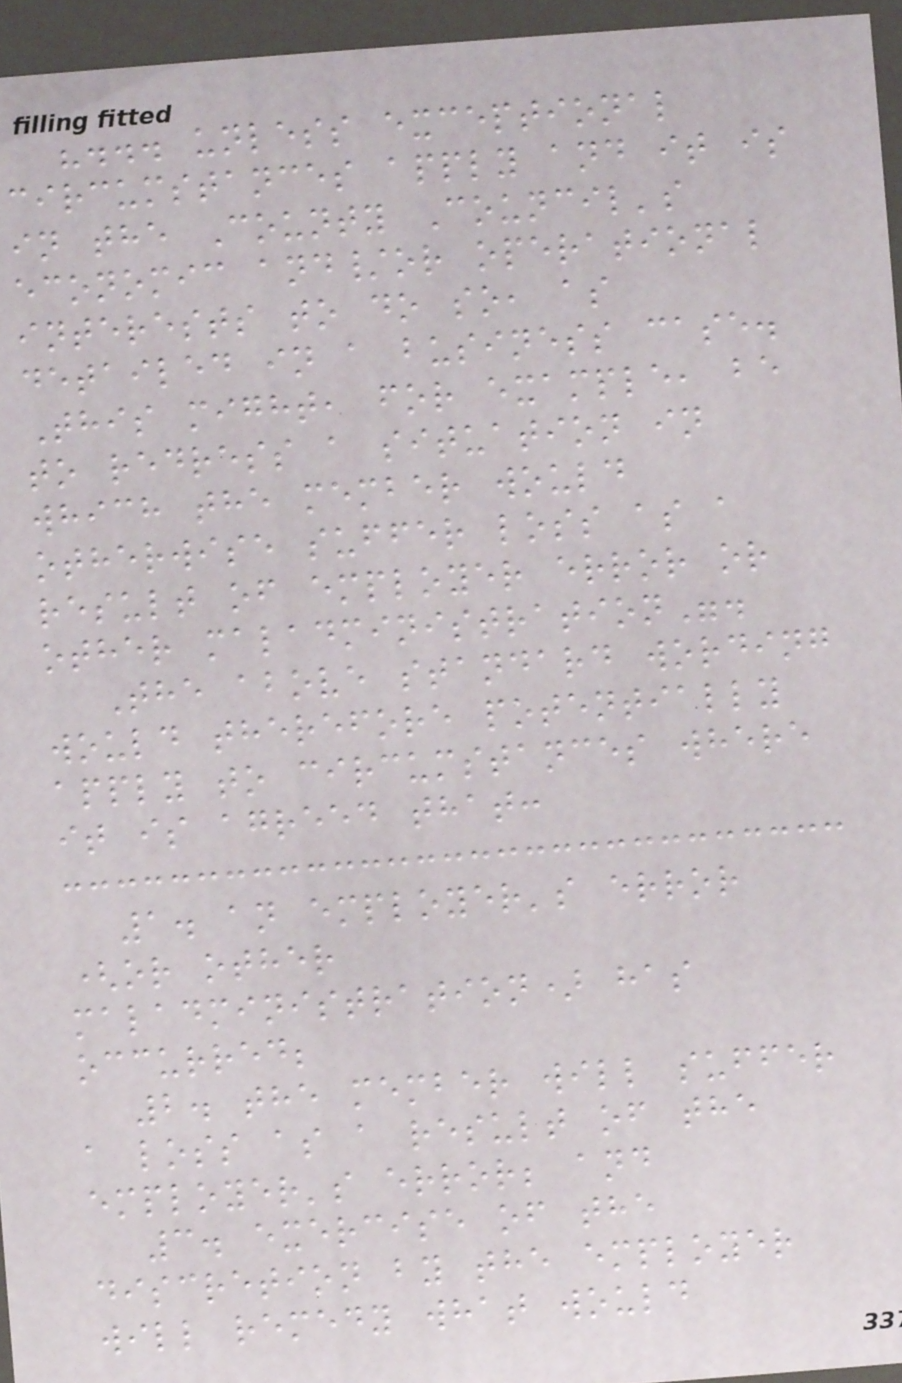"... unless exceptional
circumstances apply and it is
in the County Council's
economic and/or operational
interests to do so, as
detailed in a business case.
This might, for example, be
to redress a situation in
which the member would
otherwise suffer loss as a
result of employer error or
other maladministration".
The above standard wording
would therefore potentially
apply to circumstances where
it is agreed that:
1. an employer's error
(or other
maladministration) has
occurred;
2. the member will suffer
a loss as a result of the
employer's error; and
3. exercise of the
discretion by the employer
will remedy what would
